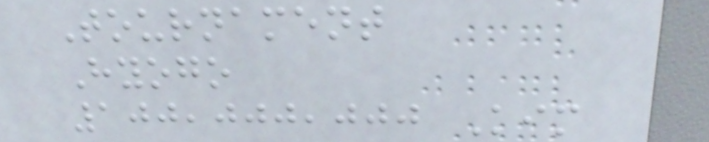Tournament
Hyogo
100,000,000 Kim
